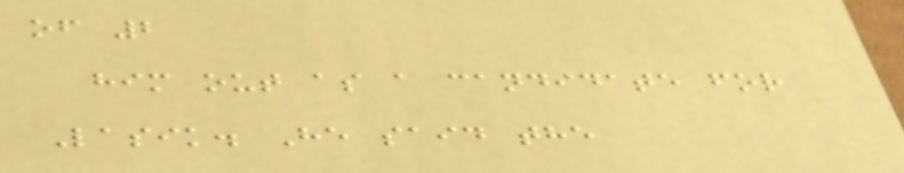of 2
him out as a candidate for
Lasik. He said the
